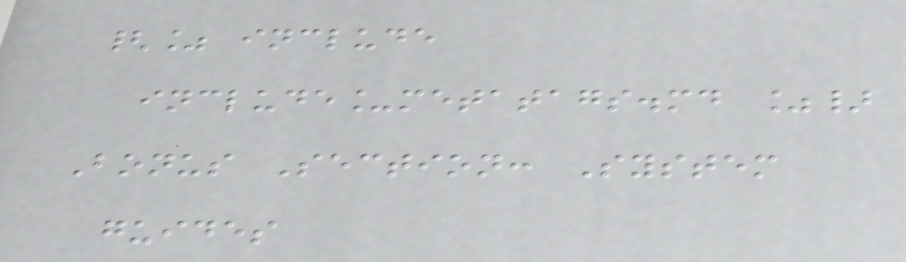{% include
include_metatags.md %}
Bonus Section: System
guides
